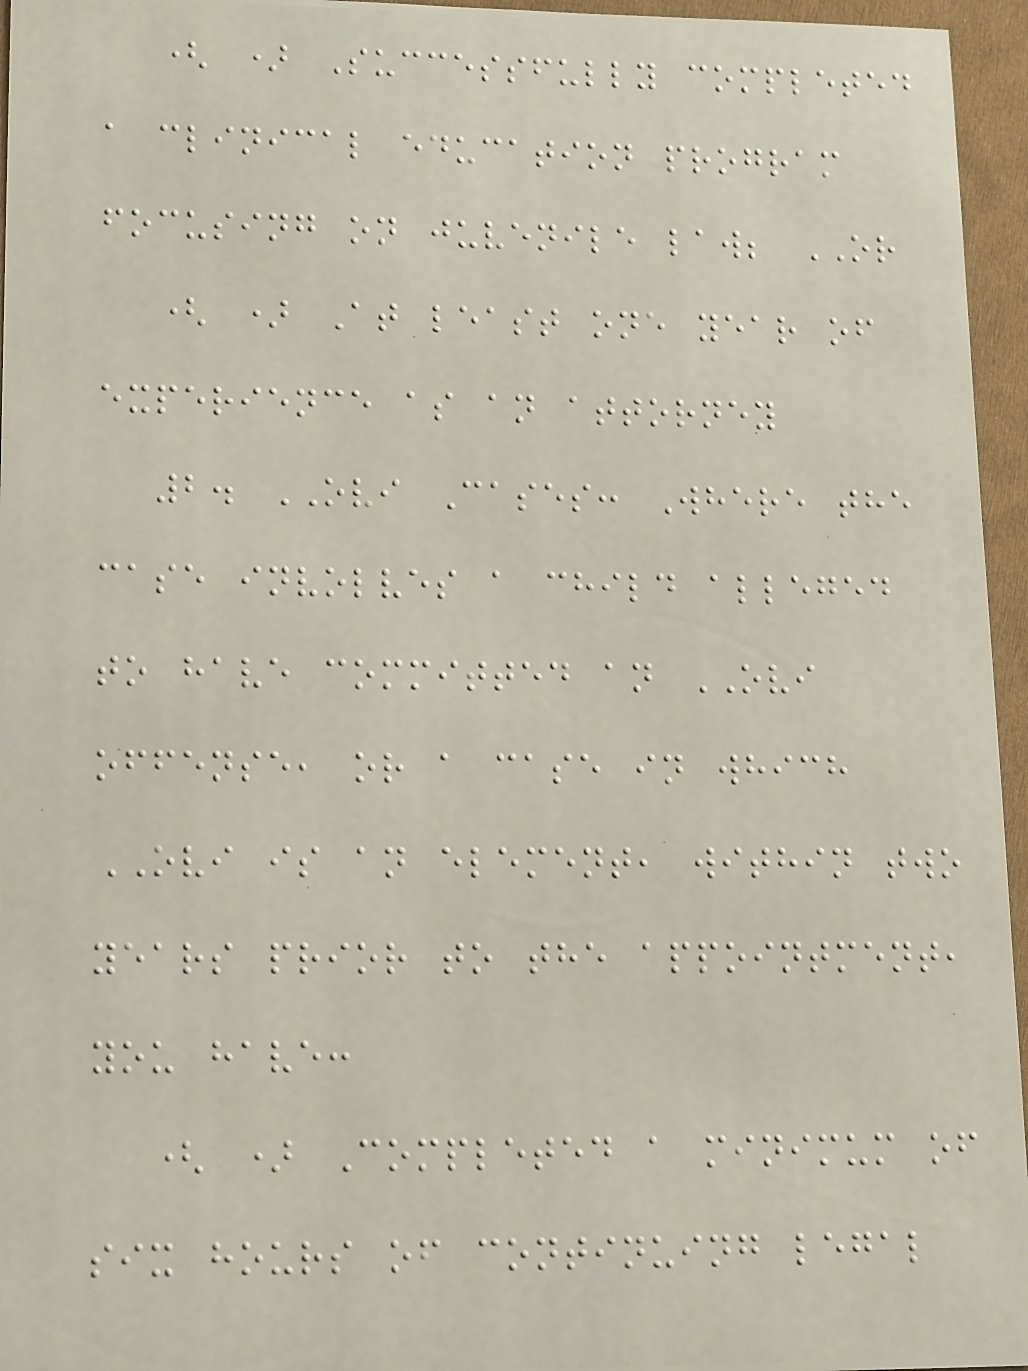( ) Successfully completed
a clinical education program
focusing on juvenile law; OR
( ) At least one year of
experience as an attorney
2. OVI Cases: Where the
case involves a child alleged
to have committed an OVI
offense, or a case in which
OVI is an element, within two
years prior to the appointment,
you have:
( ) Completed a minimum of
six hours of continuing legal
